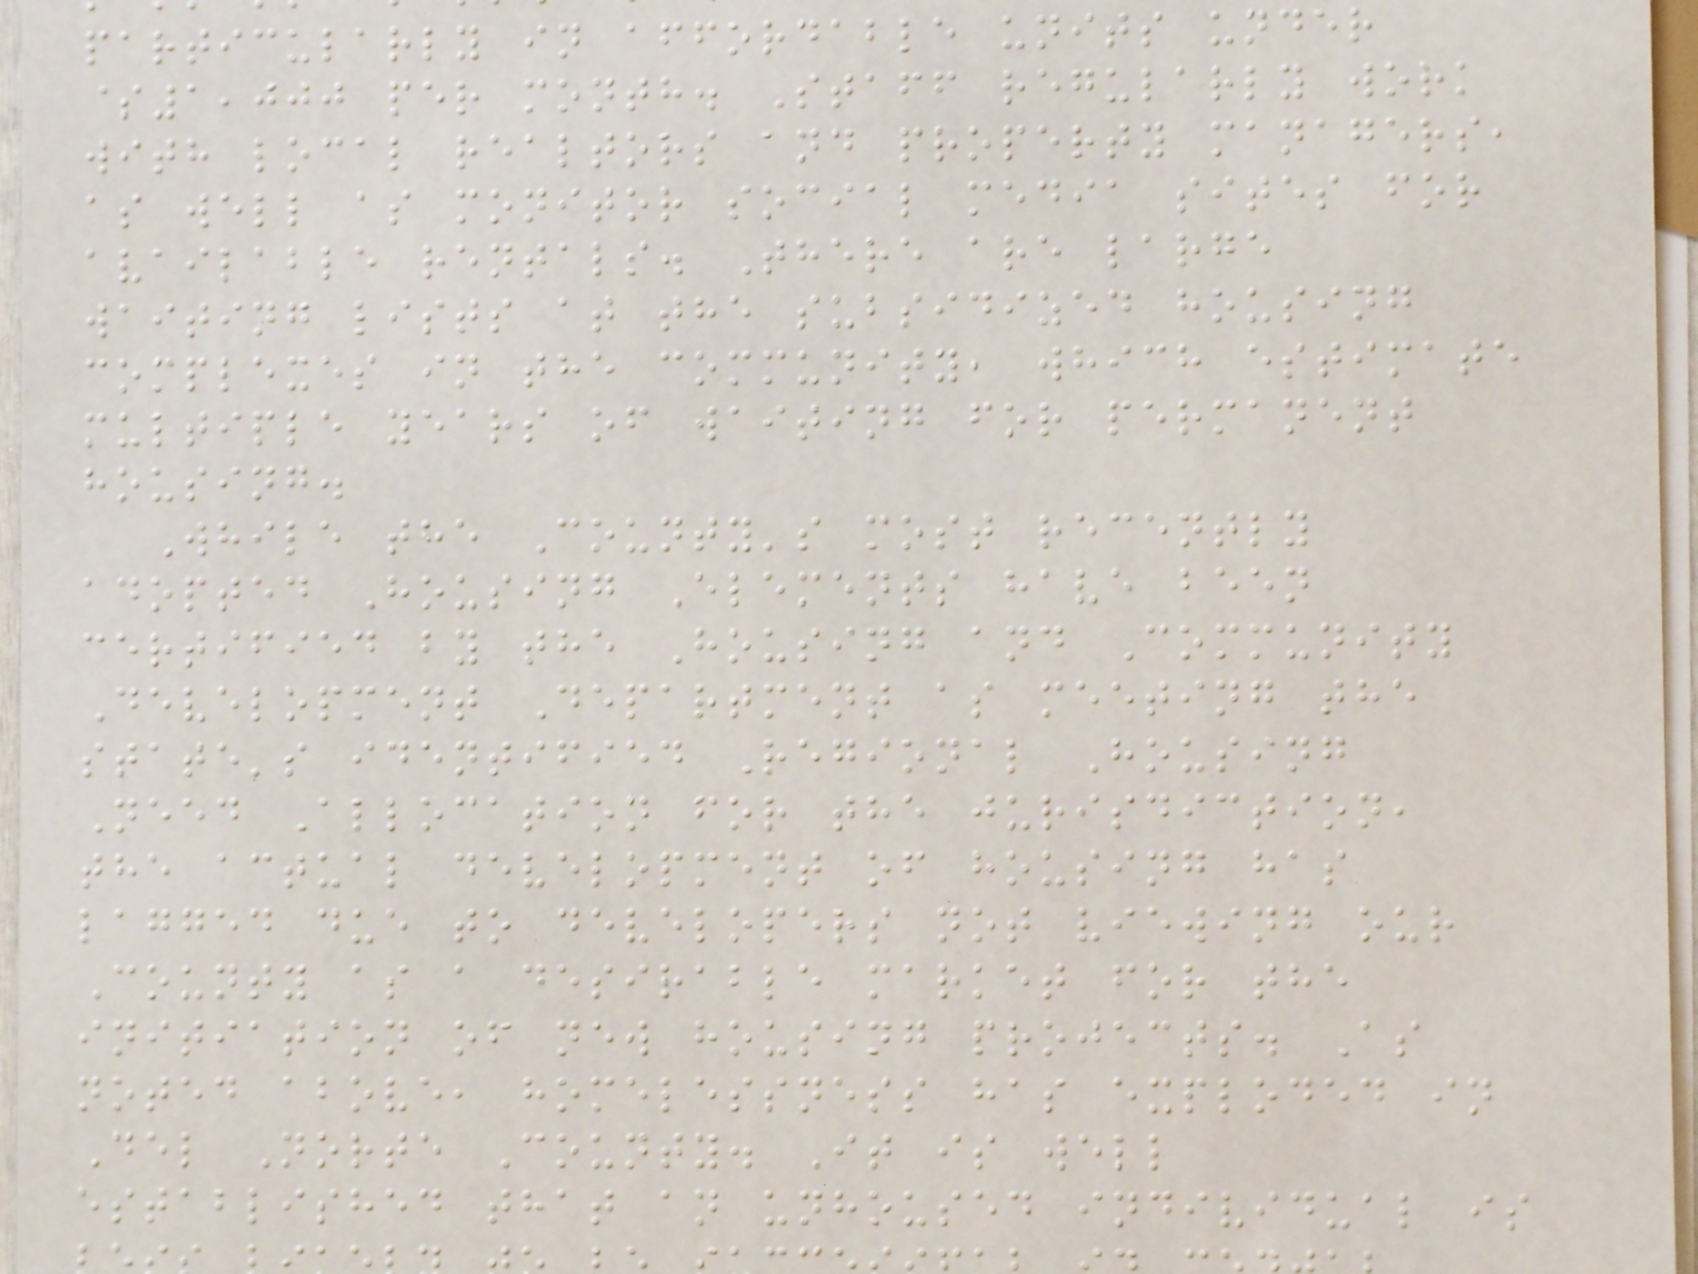particularly in affordable units under
$1,000 per month. Staff regularly work
with local realtors and property managers,
as well as monitor social media sites for
available rentals. There are large
waiting lists at the subsidized housing
complexes in the community, which estimate
multiple years of waiting for permanent
housing.
While the County's most recently
adopted Housing Elements have been
certified by the Housing and Community
Development Department as meeting the
state's identified Regional Housing
Need Allocation for the jurisdiction,
the actual development of housing has
lagged due to developers not viewing our
County as a desirable market for the
initiation of new housing projects. As
noted above, homelessness has exploded in
Del Norte County. It is well
established that an unhoused individual is
